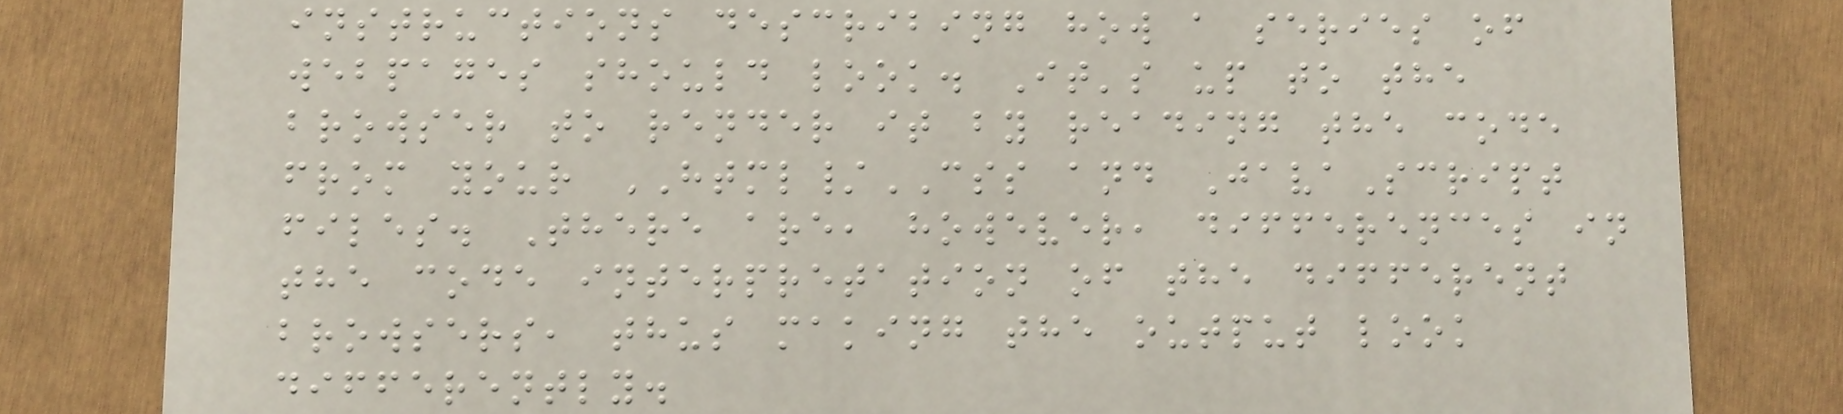instructions describing how a series of
webpages should look. It's up to the
browser to render it by reading the code
from your HTML/CSS and JavaScript
files. There are, however, differences in
the code interpretation of the different
browsers, thus making the output look
differently.
